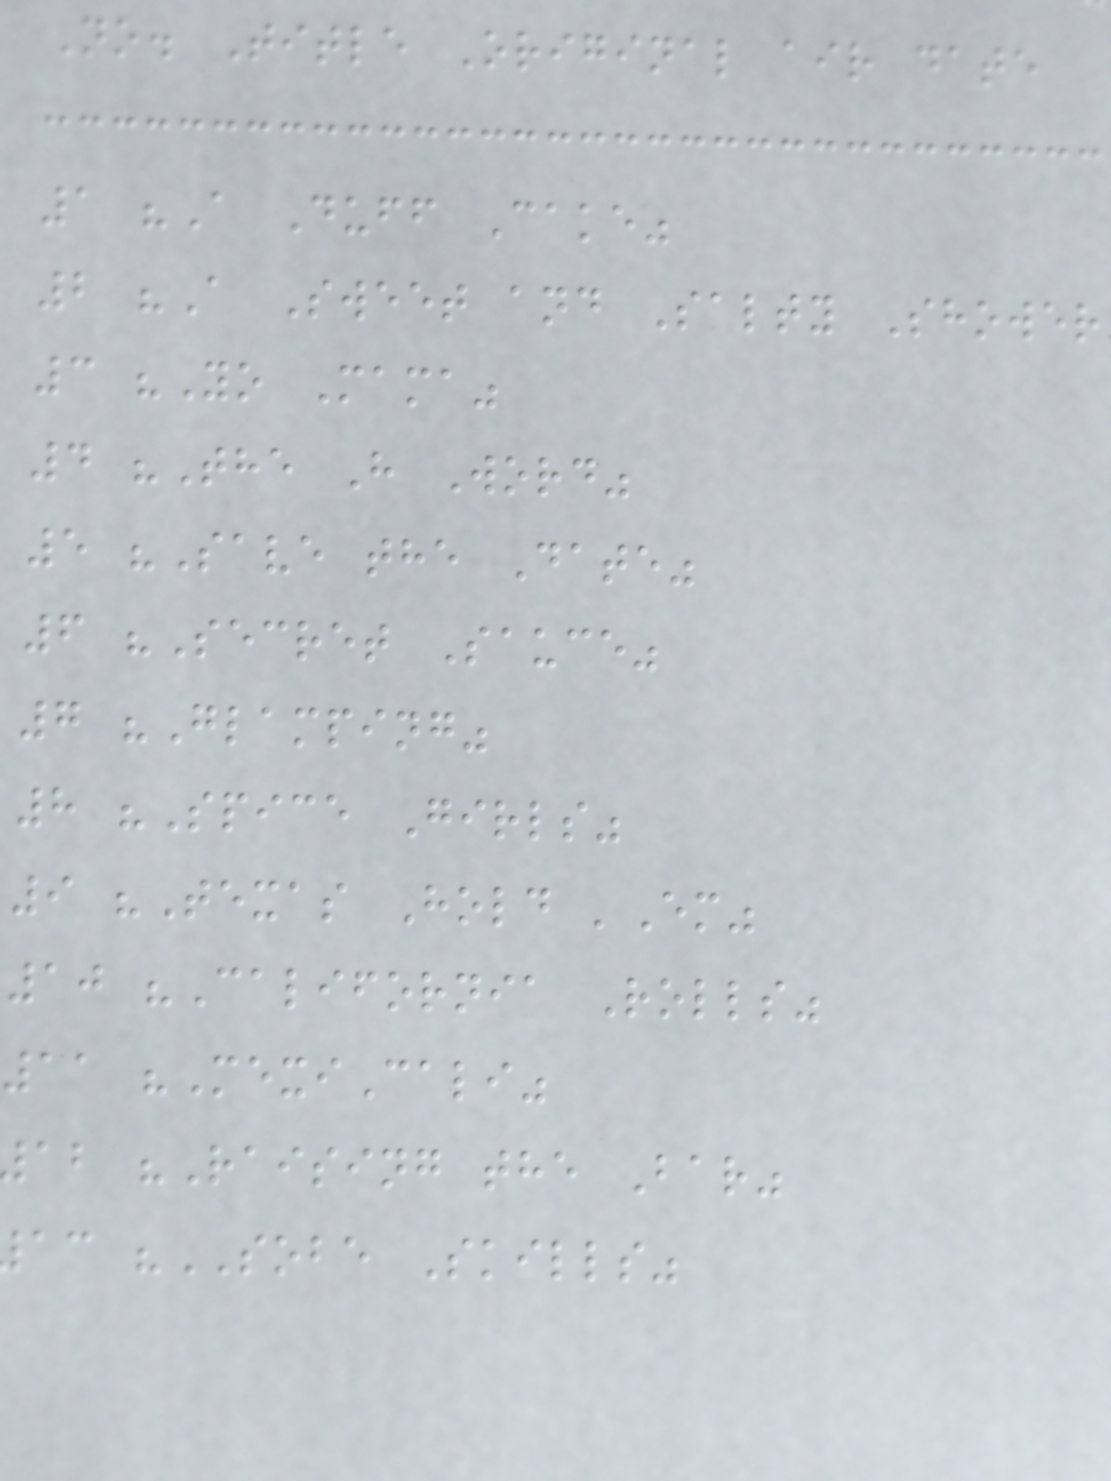No. Title Original air date
1 "A Duff Cake"
2 "A Sweet and Salty Shower
3 "Yo Mama"
4 "The H Word"
5 "Save the Date"
6 "Secret Sauce"
7 "Glamping"
8 "Spice Girls"
9 "Texas Hold 'Em"
10 "California Rolls"
11 "MexiCali"
ab "Raising the Bar"
ac "SOBE Skills"
